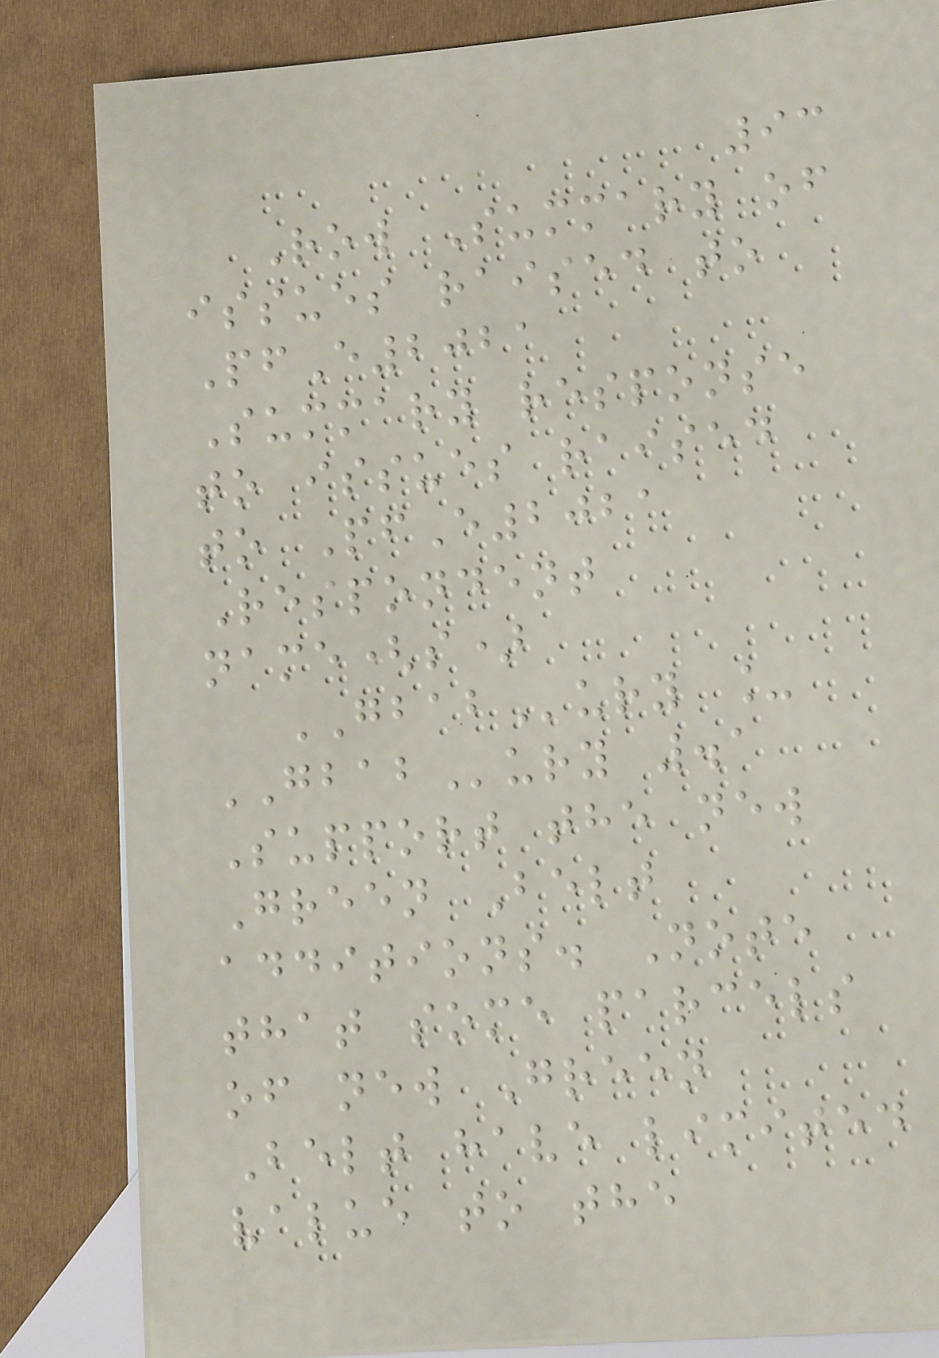93
Row Summary of
issues raised to
PfE2021
Summary response
to issues raised
to PfE2021
Respondent
name(s)
GBABury _
GBABury .1
Support the new
Green Belt
additions. Note
that some parcels
of new Green
Belt have limited
value to the
